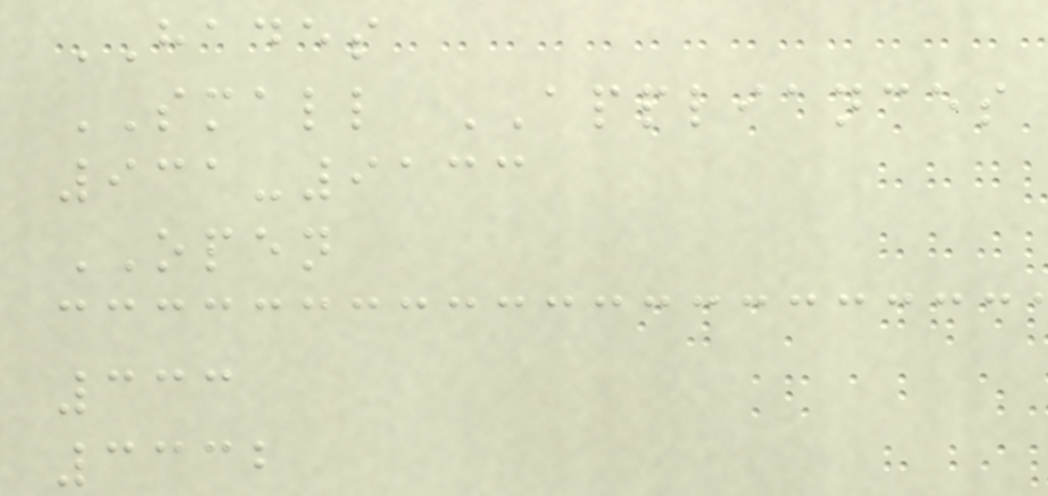HADES
SMALL APPLIANCES
931-9133
OPEN
333
3332
